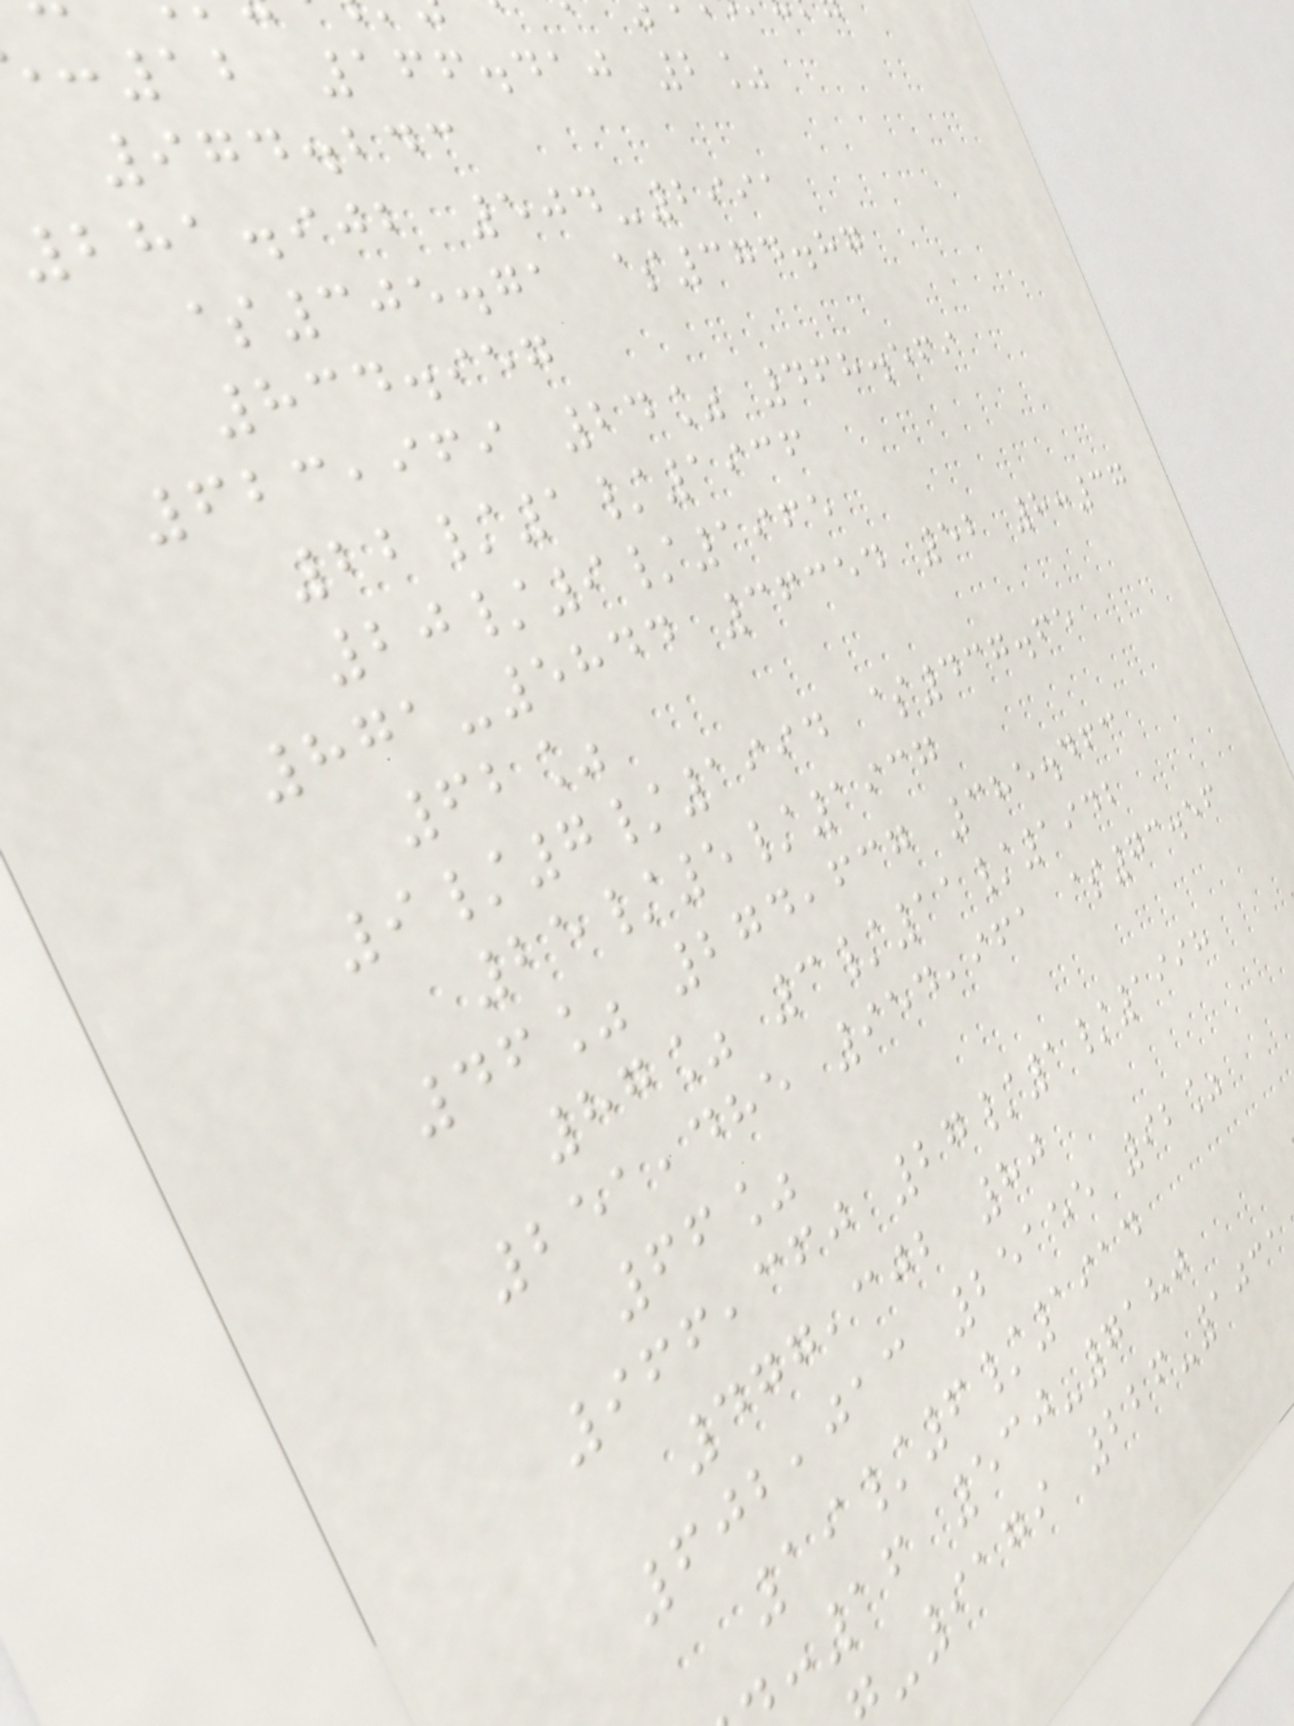:12 166.410 2%
974.243
281.902 504-2991
$305.71 $374.87
834.957
623,969 24% 468.569
22/1/1936
20/9/1965
871-5844 36354 52 8:37
62%
9/7/1994 $437.65
25/5/1937
46% 274,637 385.463
87% 3/11/1942
251,485 954,961 $73.56
66%
966,360 27/1/1998
477,302 80
602,013 25155 92%
19/6/1914
:16 530-7180
-9179 226-1031
